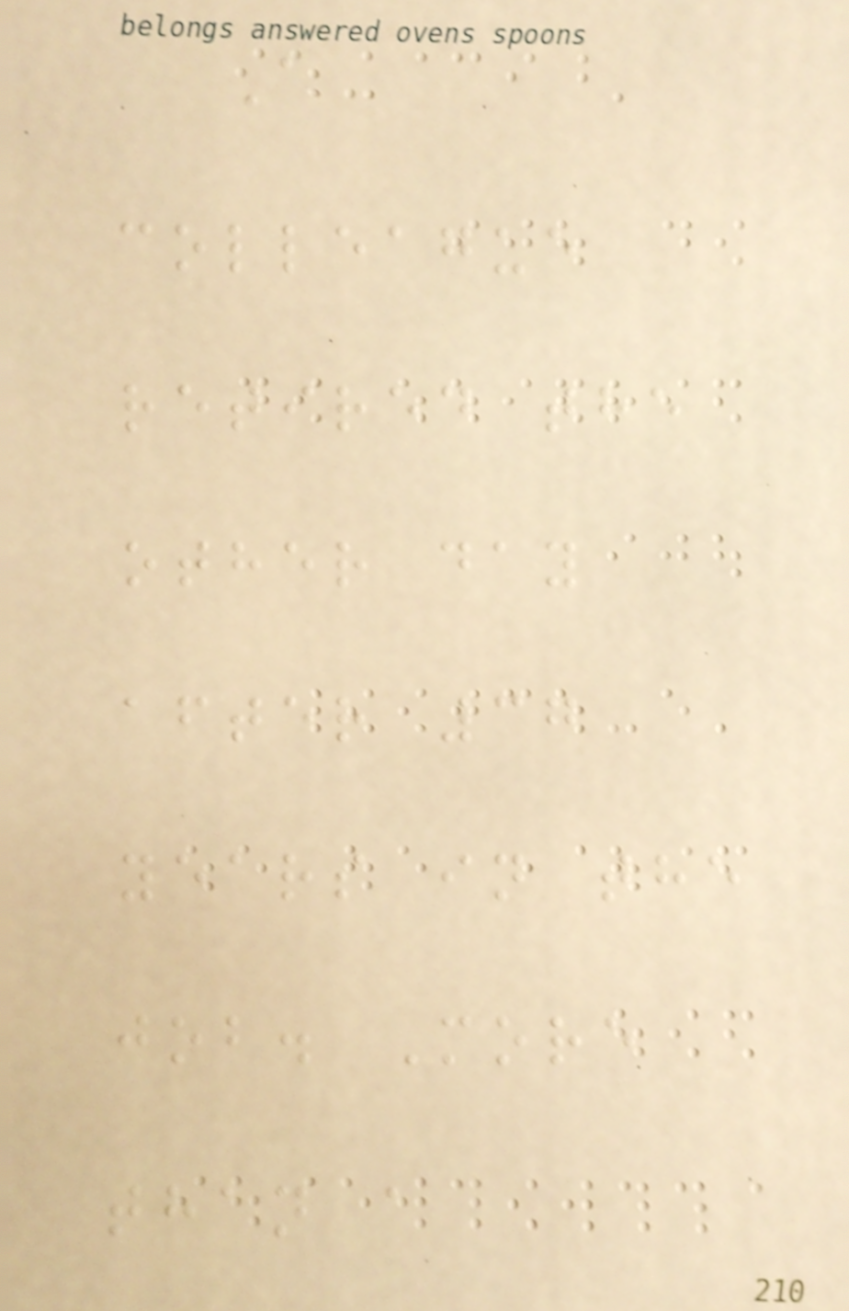A
colleague
retired the
other day
after 37
years in the
job. More
than a
